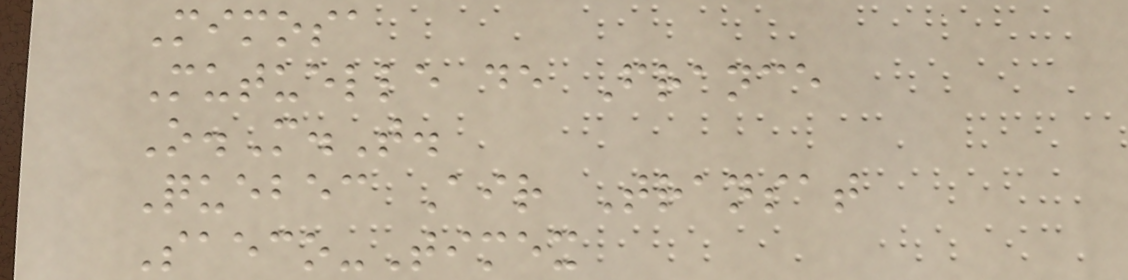Mimosa
Mutuelle de France
O.M.T.
Quebec Air Transat
Saeco-Timex
